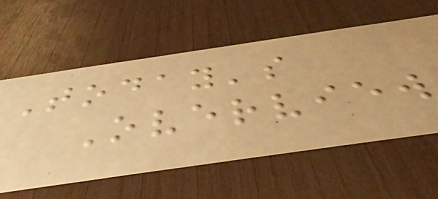Today's
Overview
